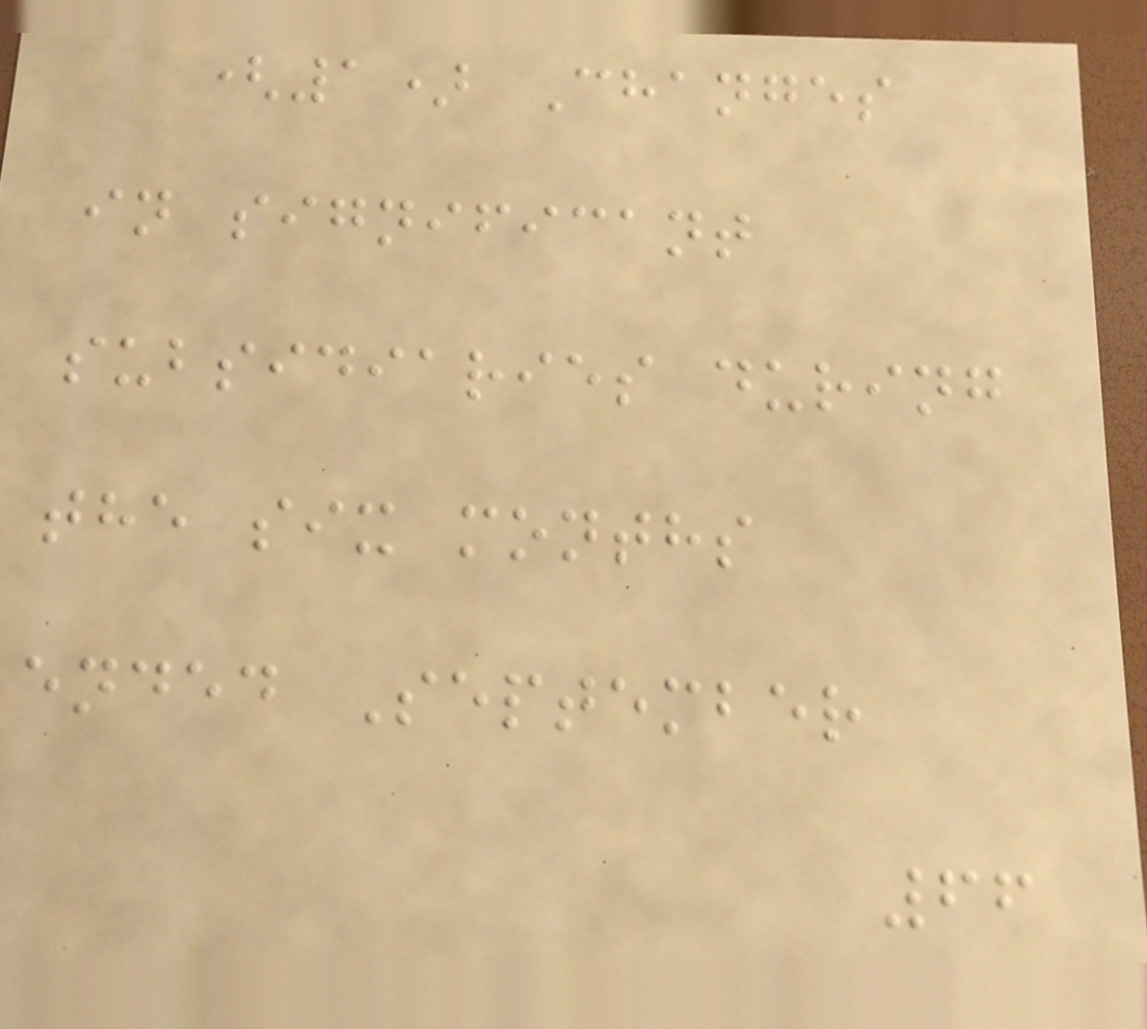(1) Changes
in significant
subsidiaries during
the six months
ended September
66
